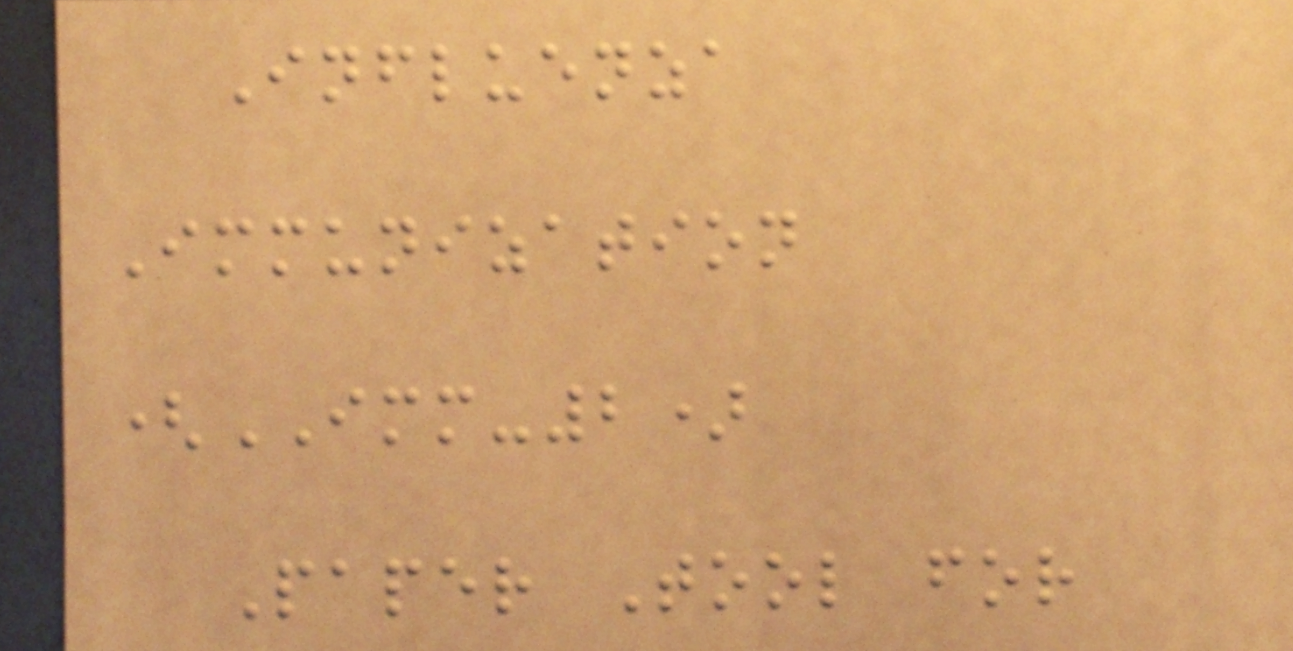Influenza
Immunization
(IMM-2)
Paper Tool for
